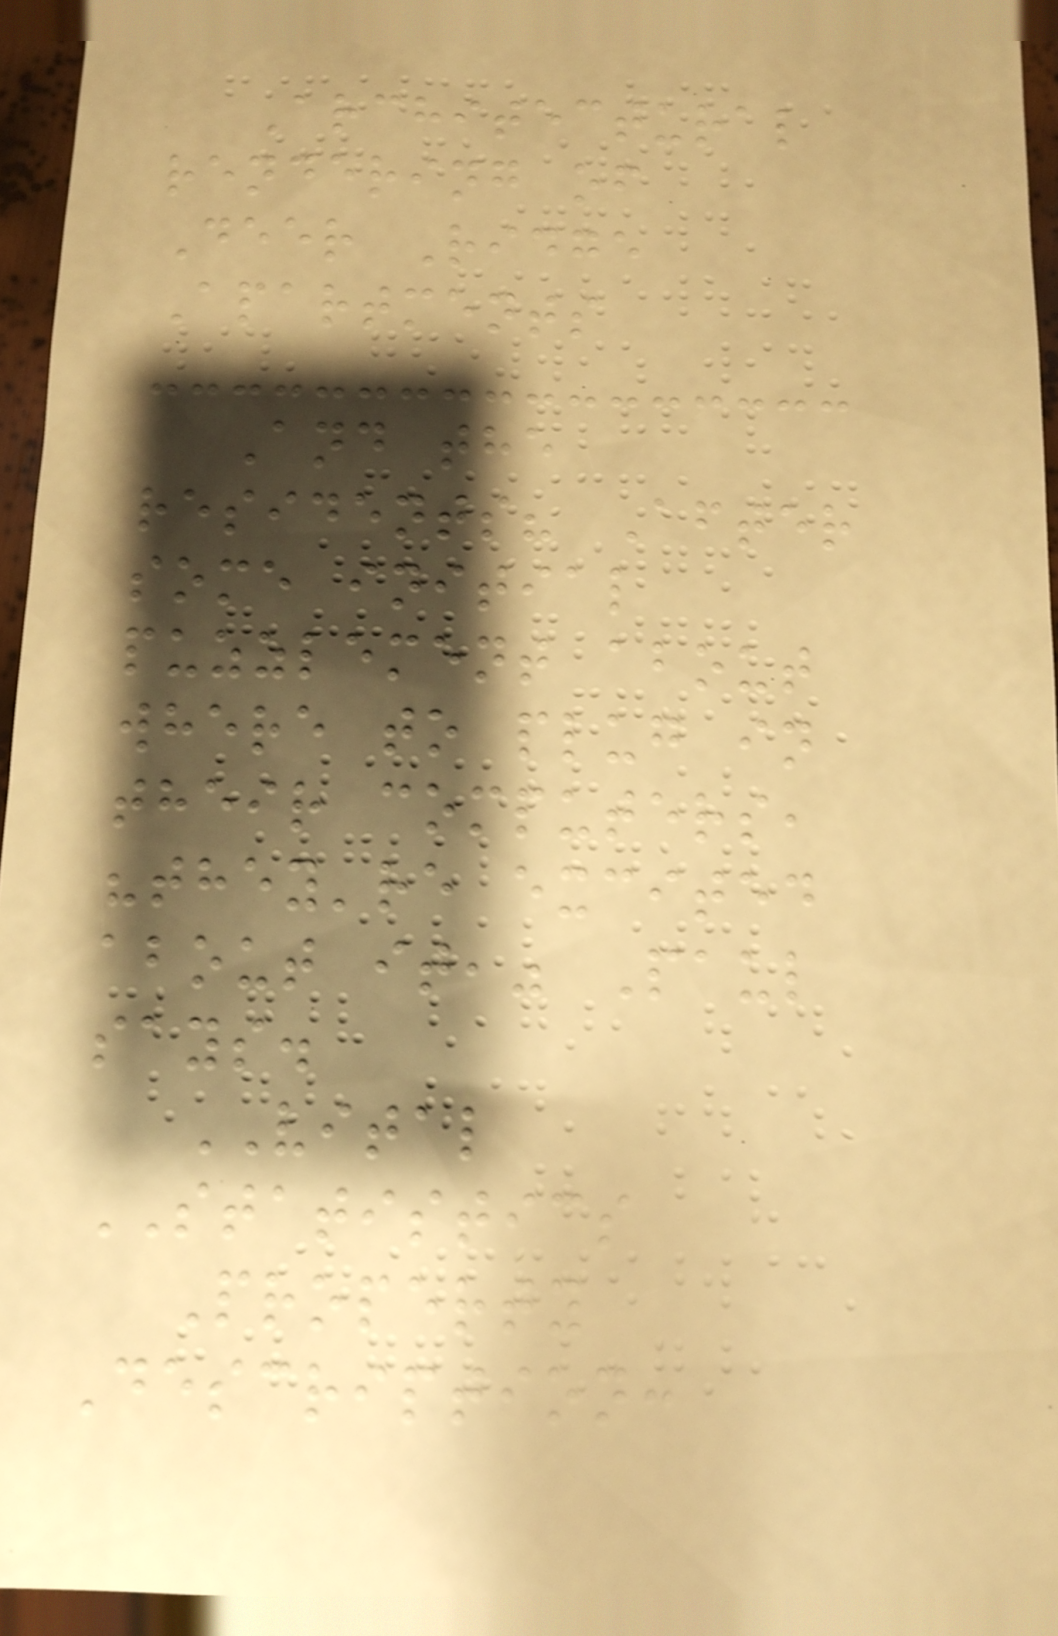Architectural
rendering of
Deer Ridge
Apartments
And the
residents? After
some initial
puzzlement about
where to plug in
their computers,
"they're excited
about it," Paul
says.
VITAL
STATISTICS
Property
Description:
